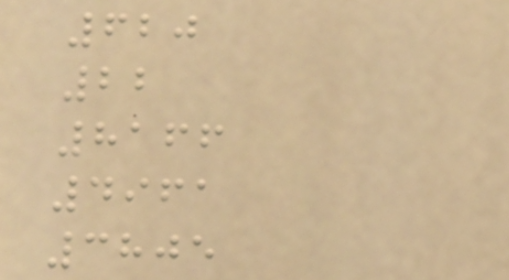620
22
8166
4961
3805
